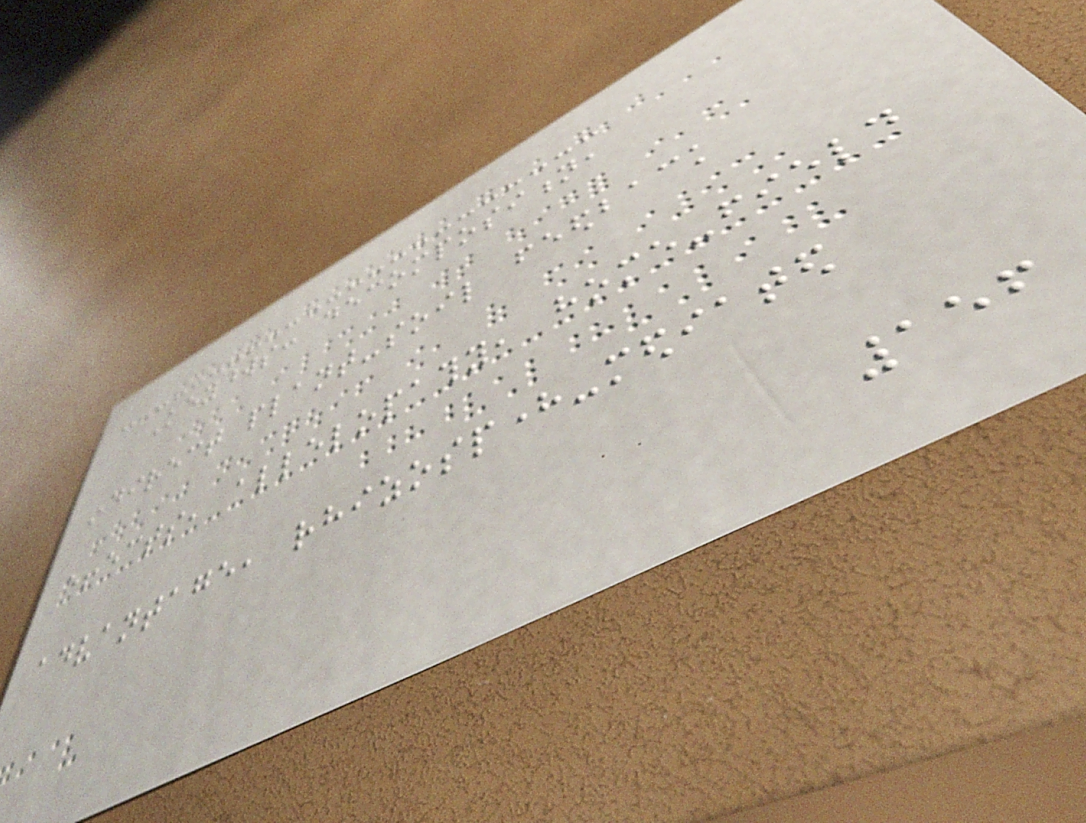Keywords: decomposition,
indirect plant-soil feedback
effects, allelopathy, home-field
advantage, rhizosphere-mediated
156
